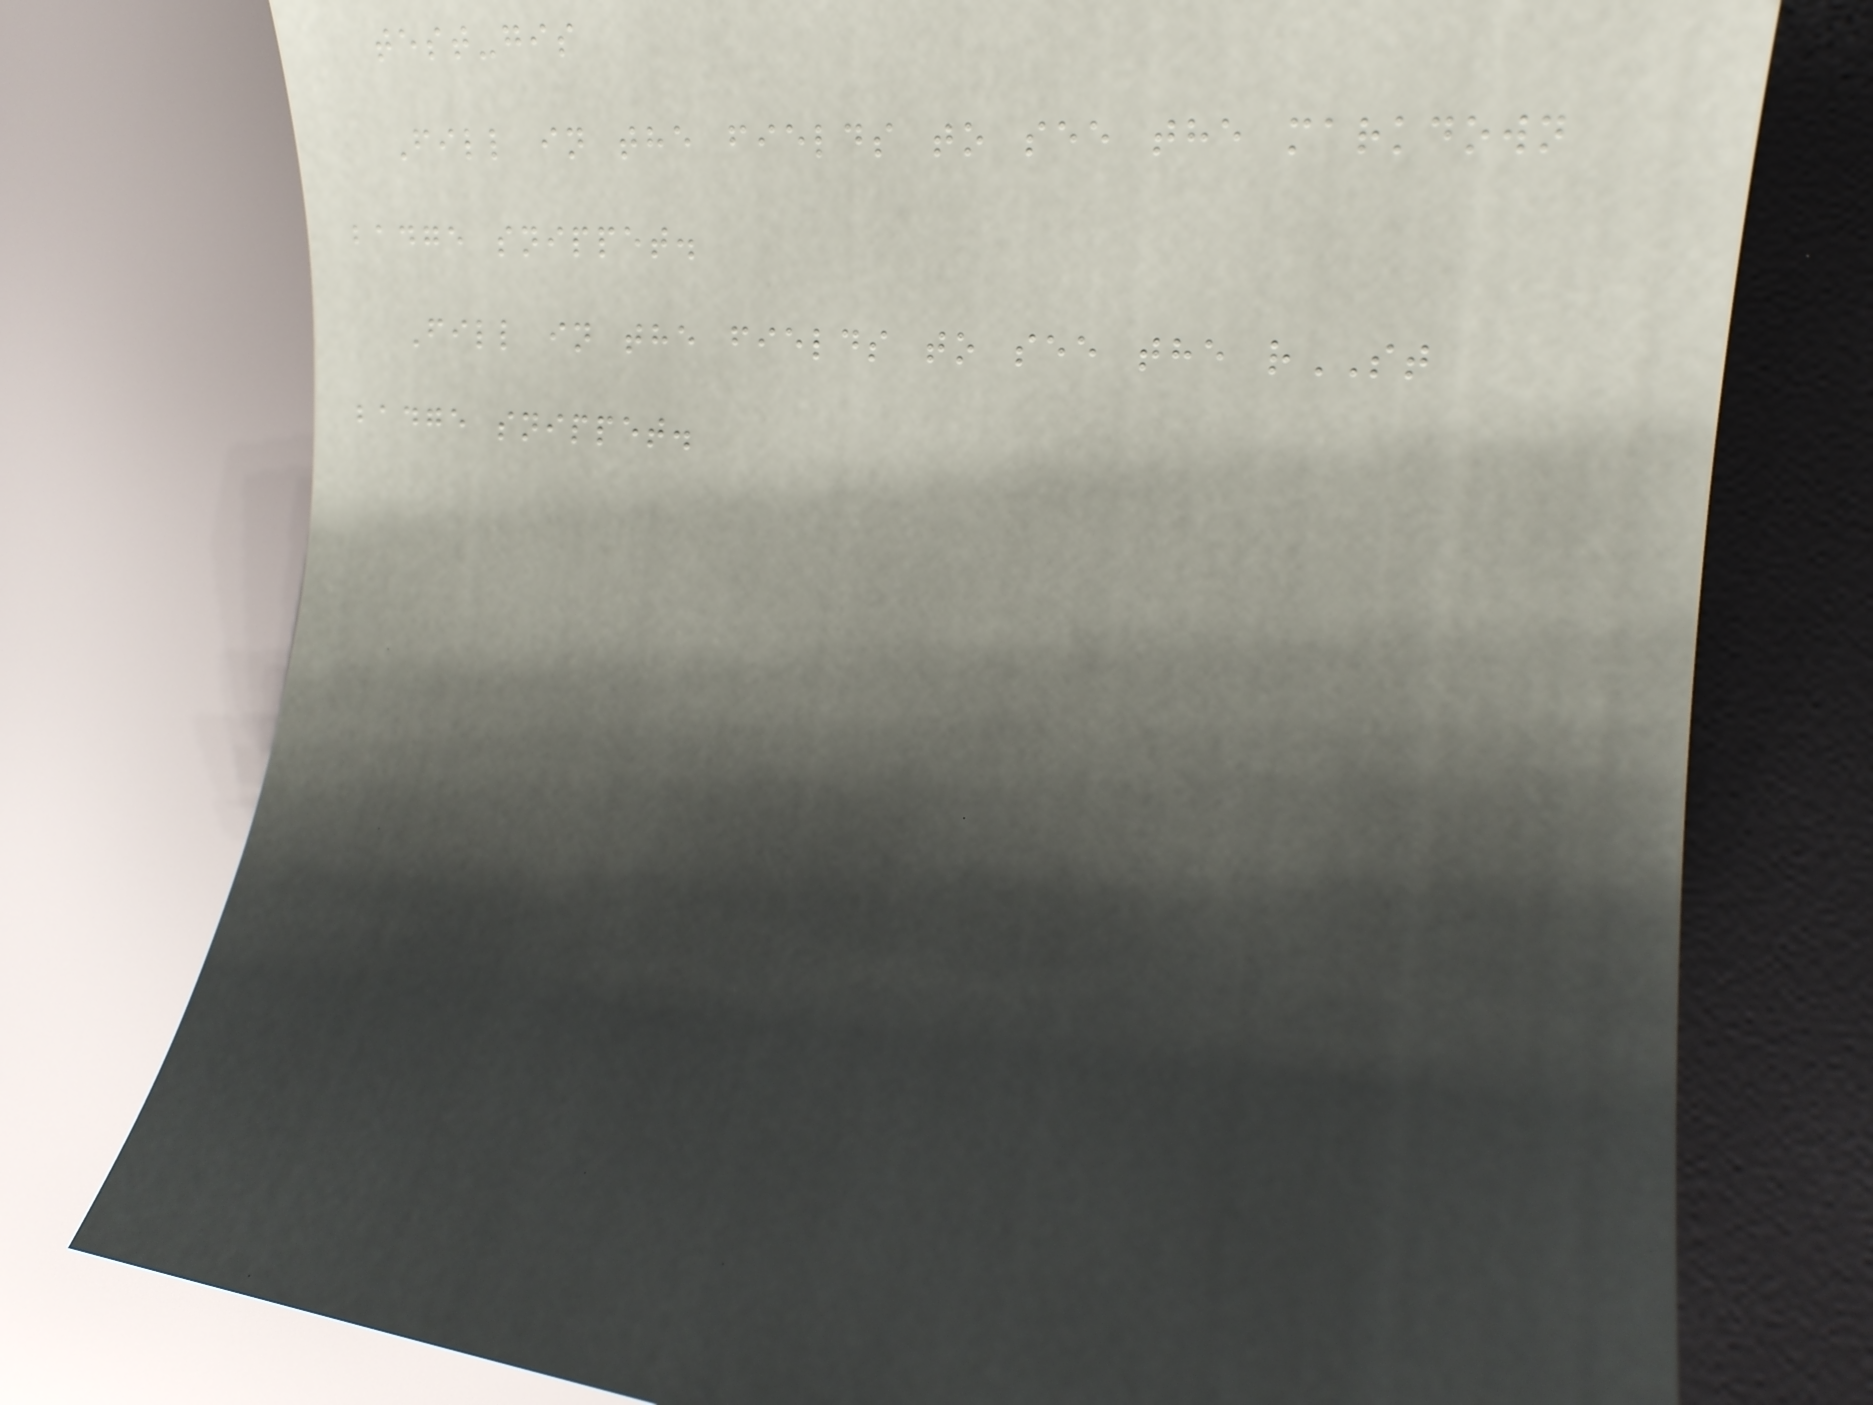test-gis
Fill in the fields to see the markdown
badge snippet.
Fill in the fields to see the rST
badge snippet.
